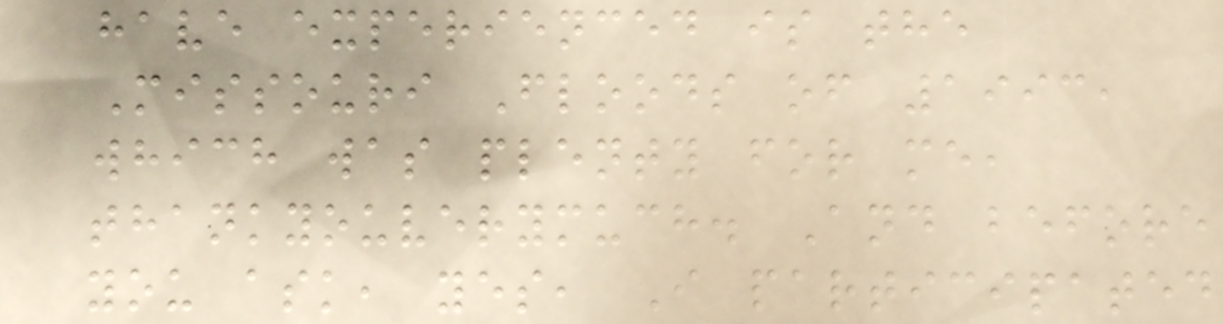have experienced is the
Missouri Floods of 1993,
which was plenty for me,
thankyouverymuch. And before
you ask, yes, I participated
